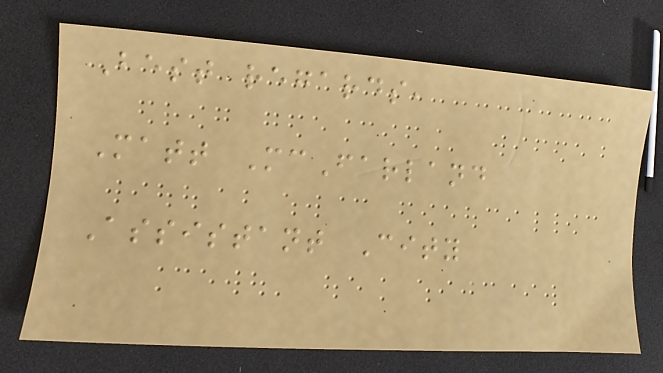Best regards,
Matt McFarland
Assistant City
